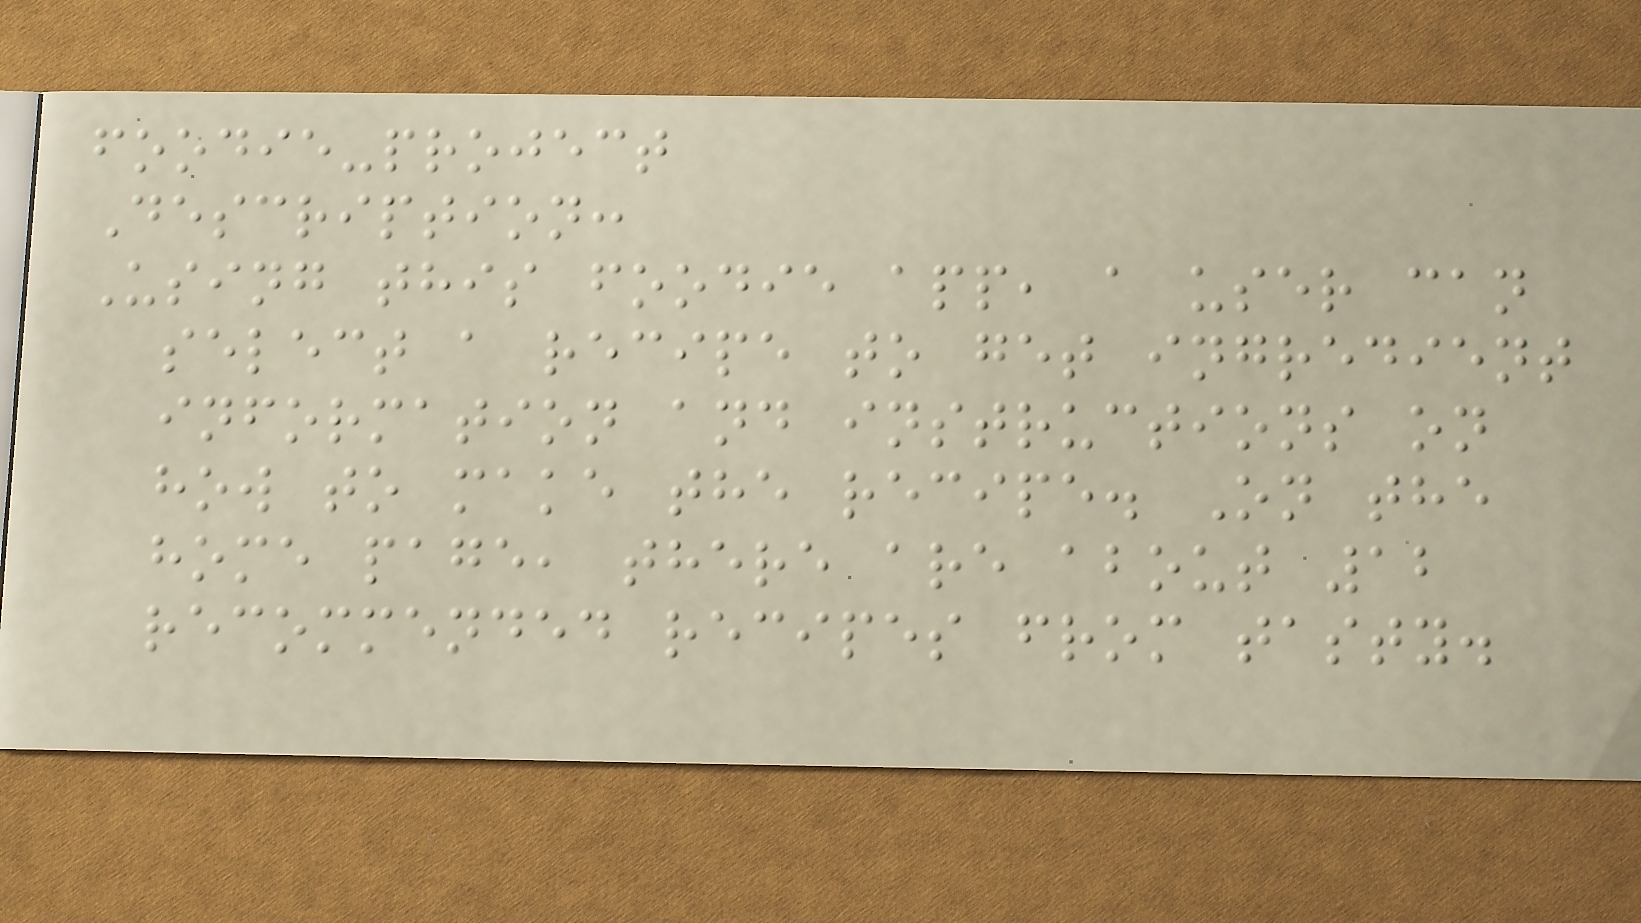foodie-project
Description:
Using this foodie app, a user can
select a recipe to get ingredient
information and instructions on
how to make the recipe. On the
home page, there are about 12
recommended recipes from tasty.
